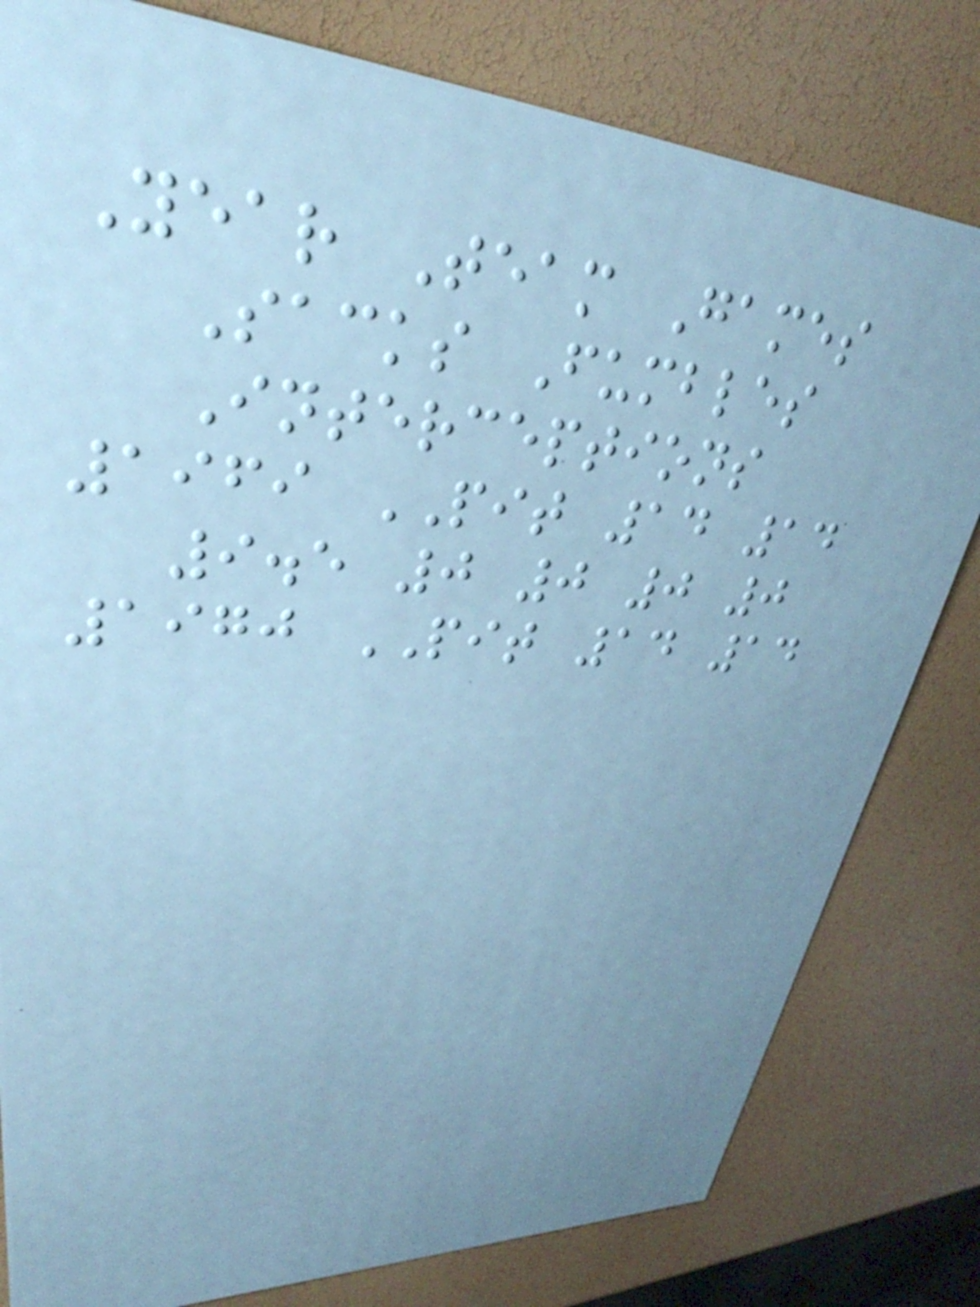Year Team Games
Sacks Fumbles
Interceptions
1969 PIT 14 14
9.5 0 0 0 0
1970 PIT 14 14
